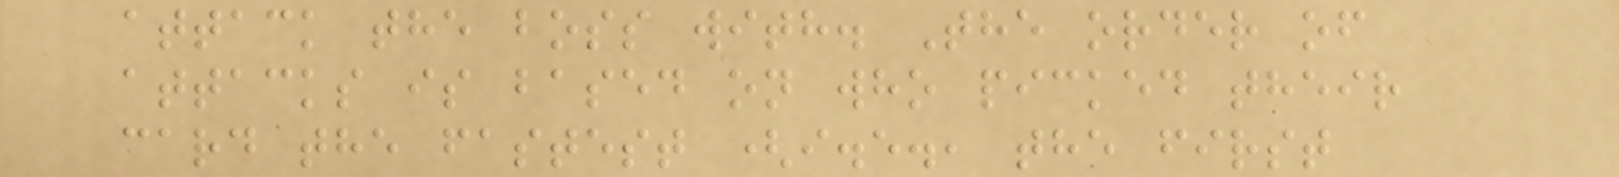attack the boss with. The order of
attacks is based on who picked their
card the fastest (i.e., the first
